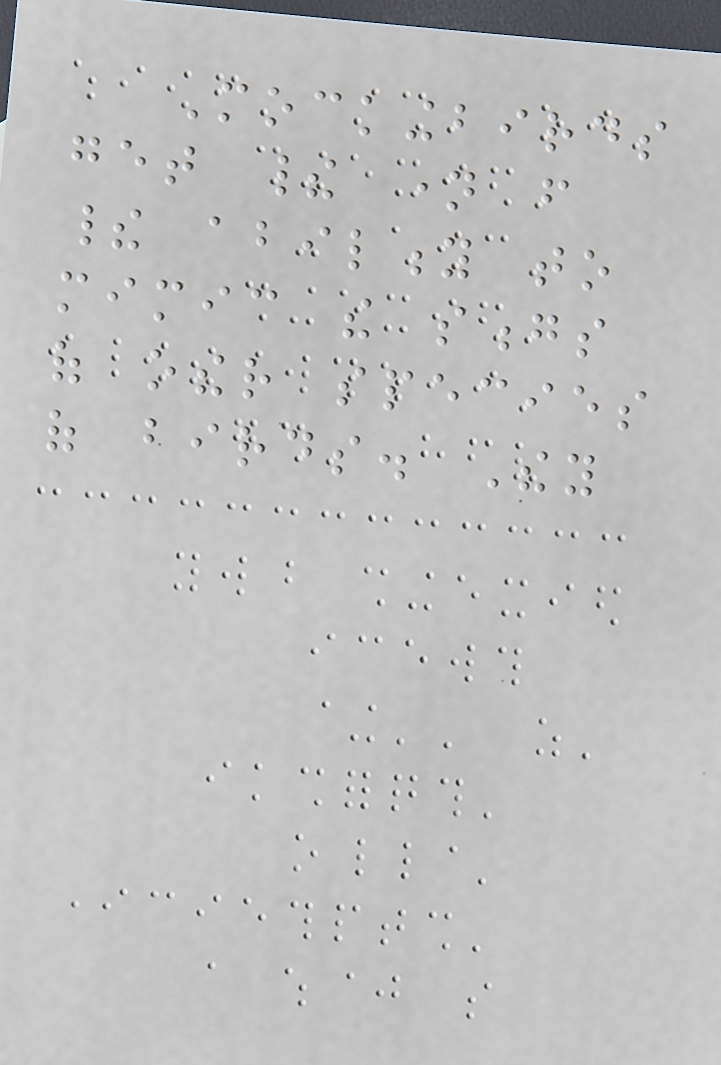Mockingbirds
get their name from
their ability to
mimic the songs
of other species
of birds. They
